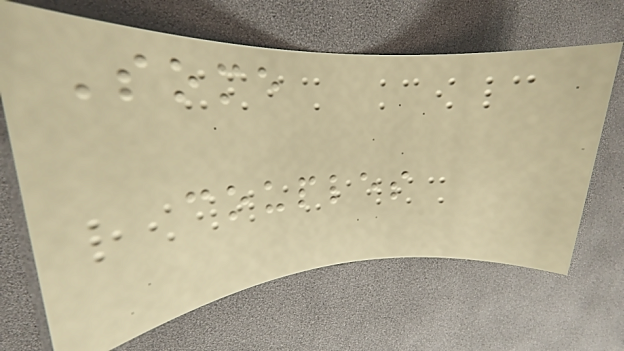Some
couples
